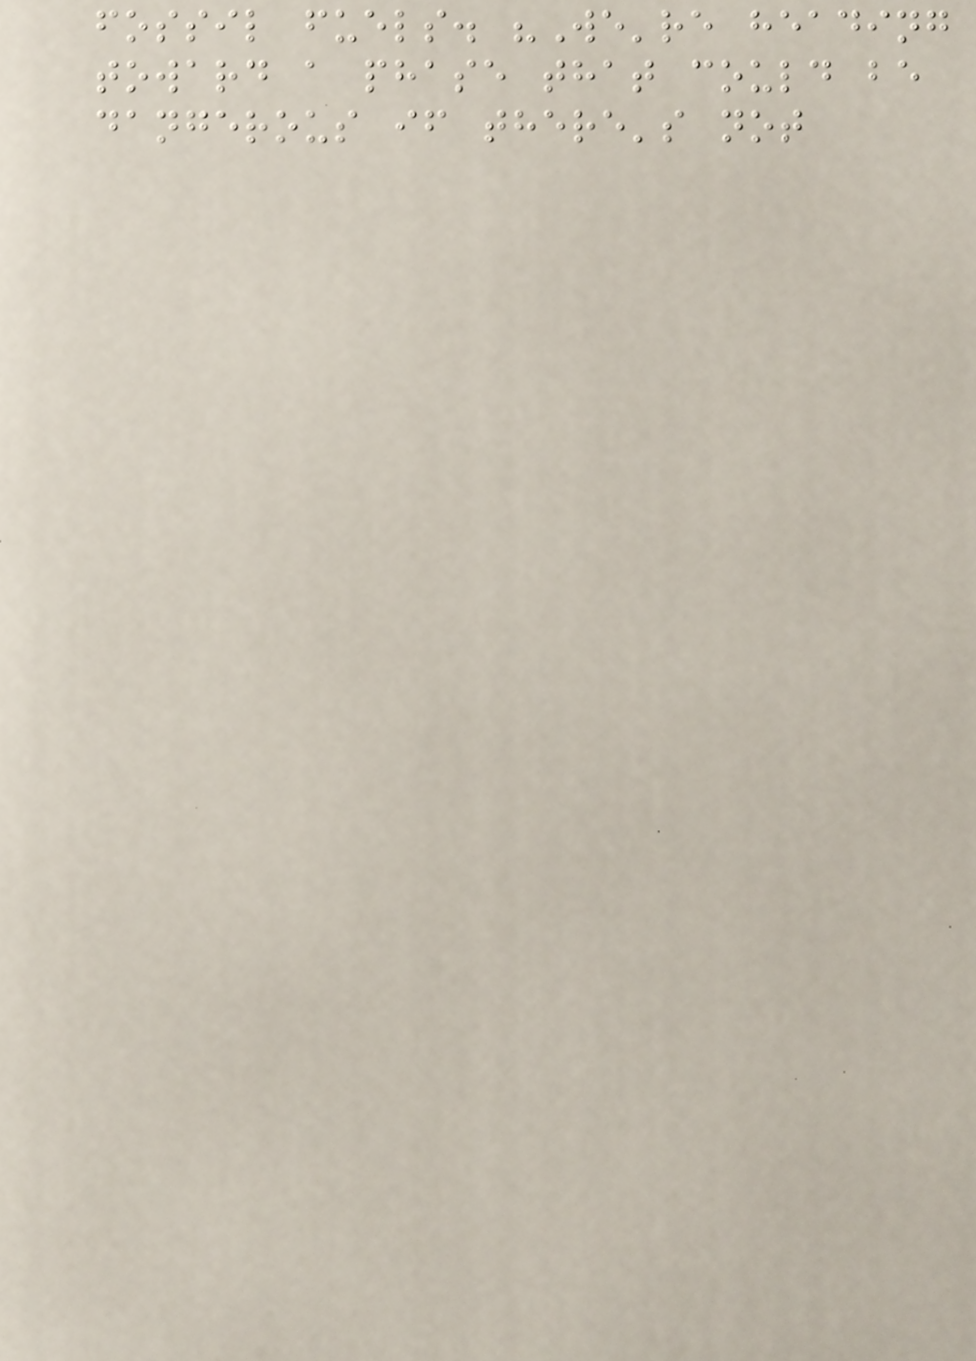fossil fuels. "We're heading
toward a phase that could be
dangerous if there's not
